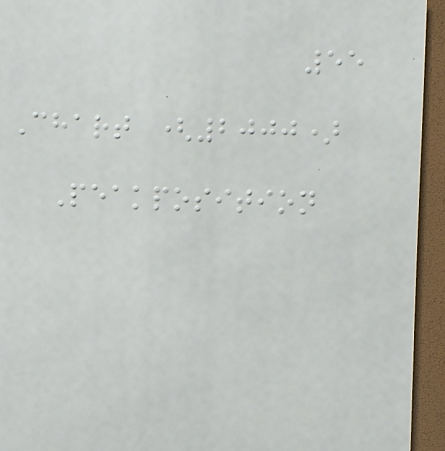55
Chart (2000)
Peakposition
